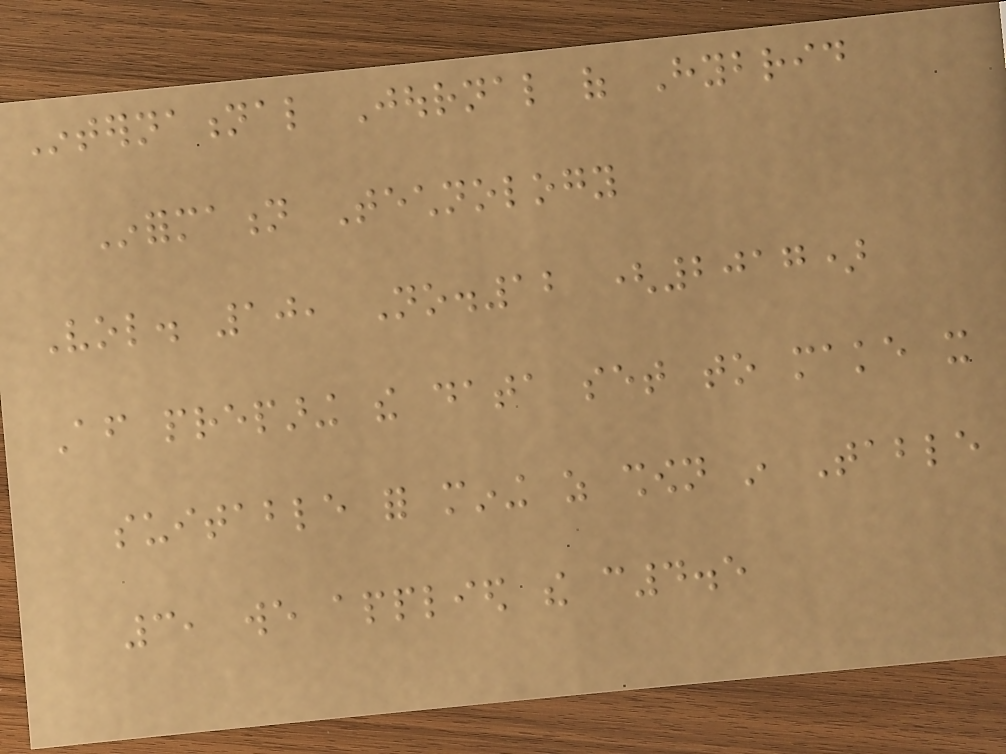International Journal of Hybrid
Information Technology
Vol. 10, No.12 (2017)
After preparing the data set to make it
suitable for mining as shown in Table
3, we applied the c4.5
